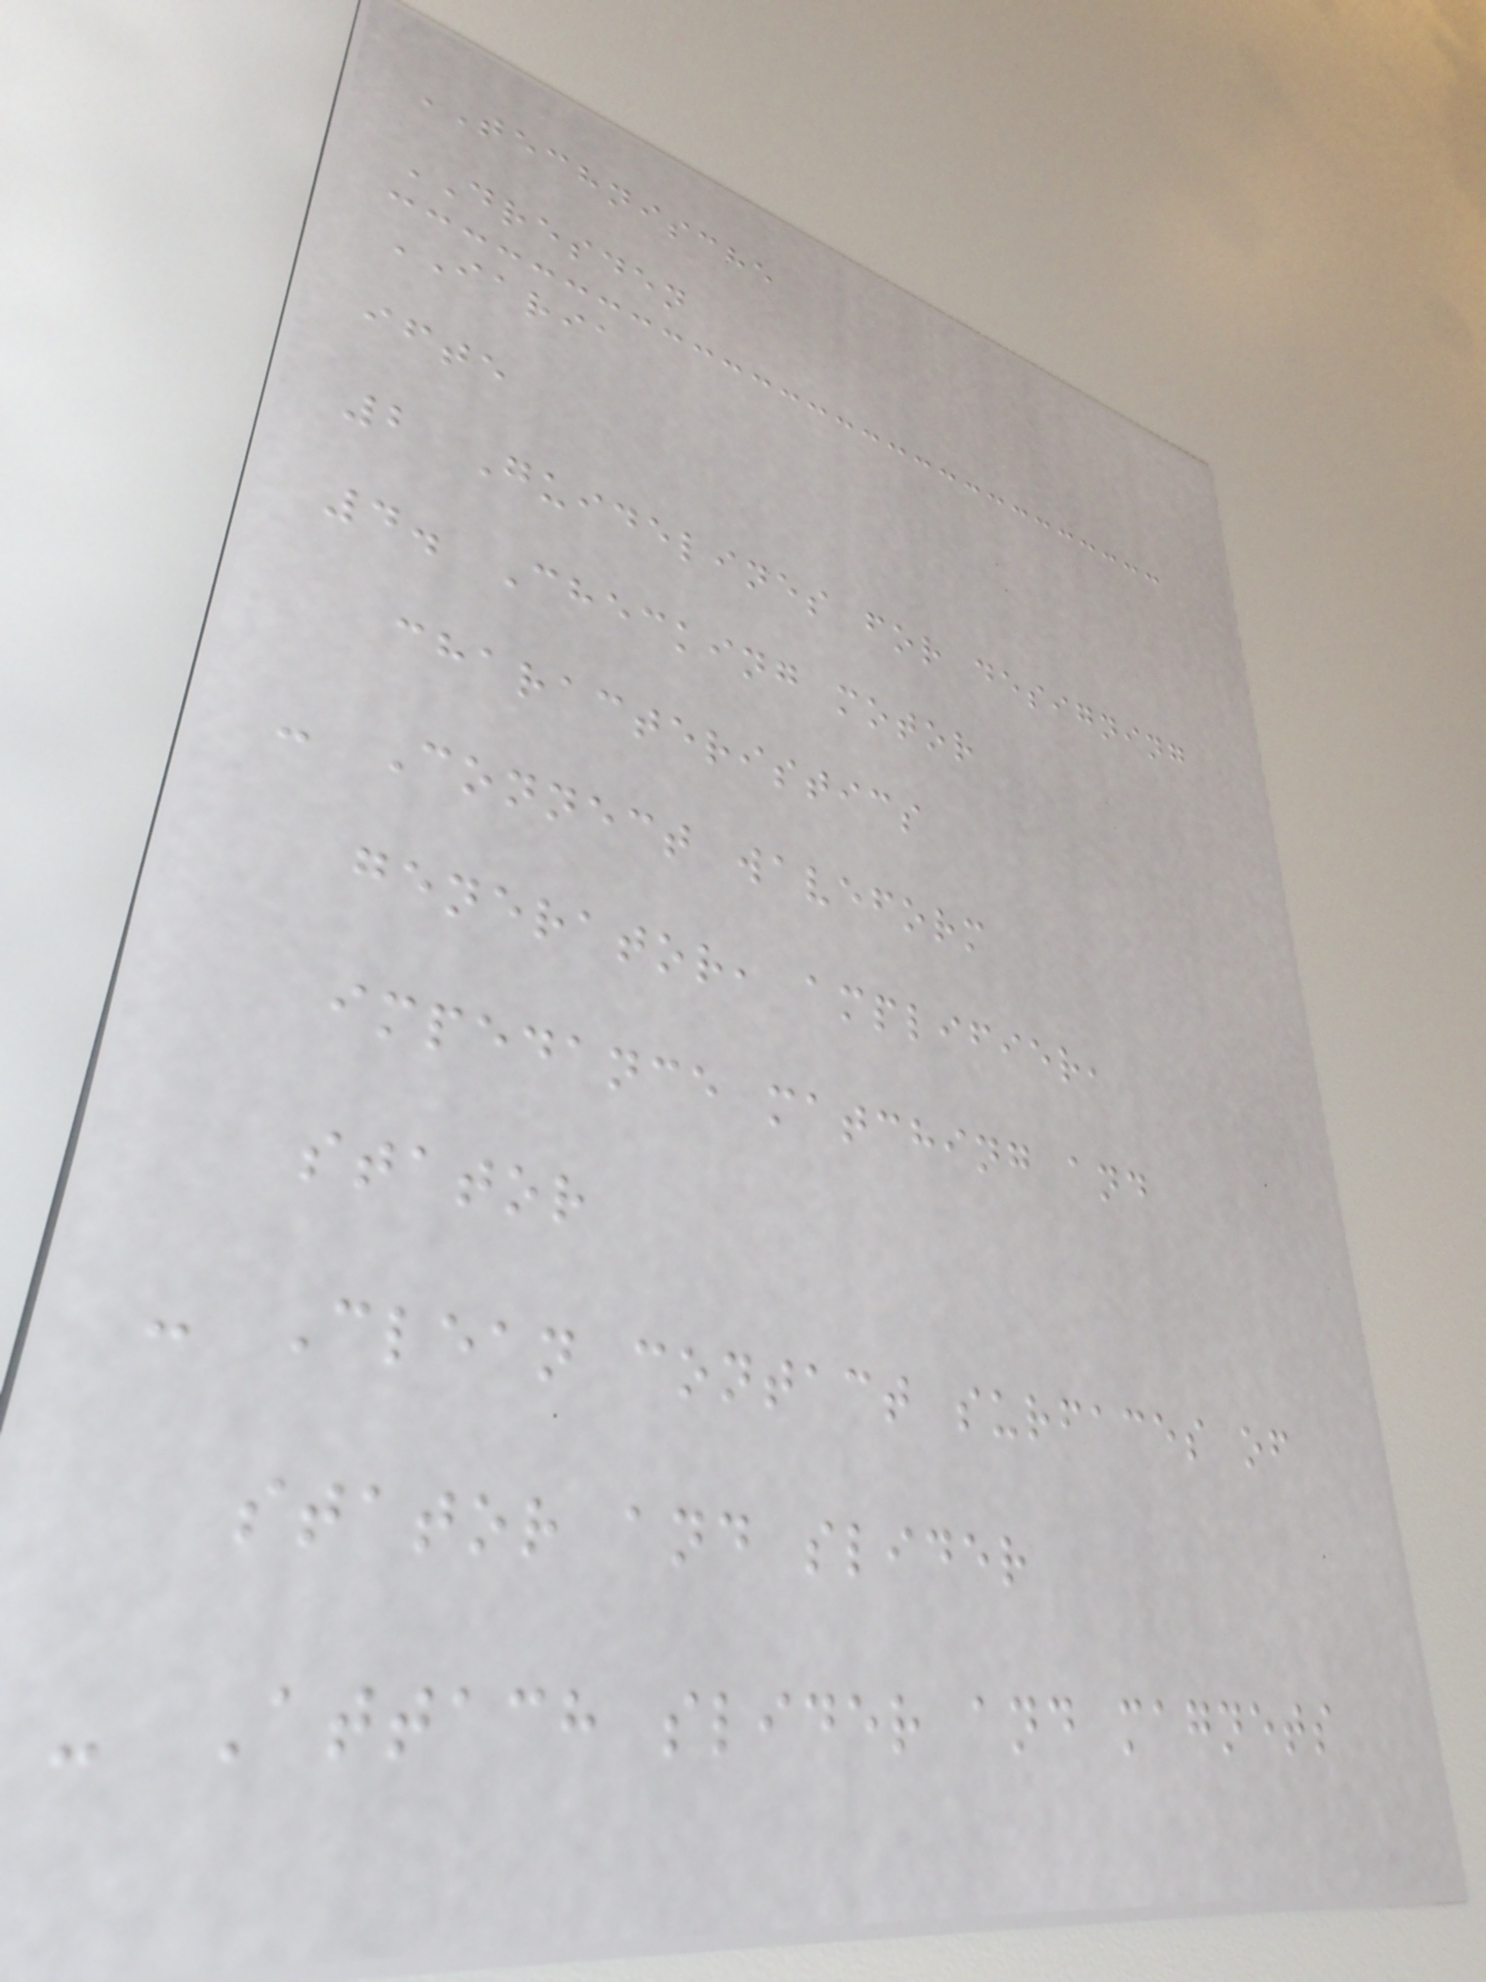TECHNISCHE
DRESDEN
IARIA
ifte
2 Guidelines for designing
4. Checking motor
characteristics
- Connect waveform
generator, amplifier,
impedance matching and
stator
- Clean contact surfaces of
stator and slider
- Attach slider and magnets
